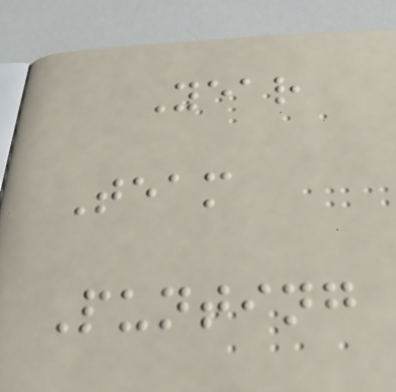Year
Team
Punting
